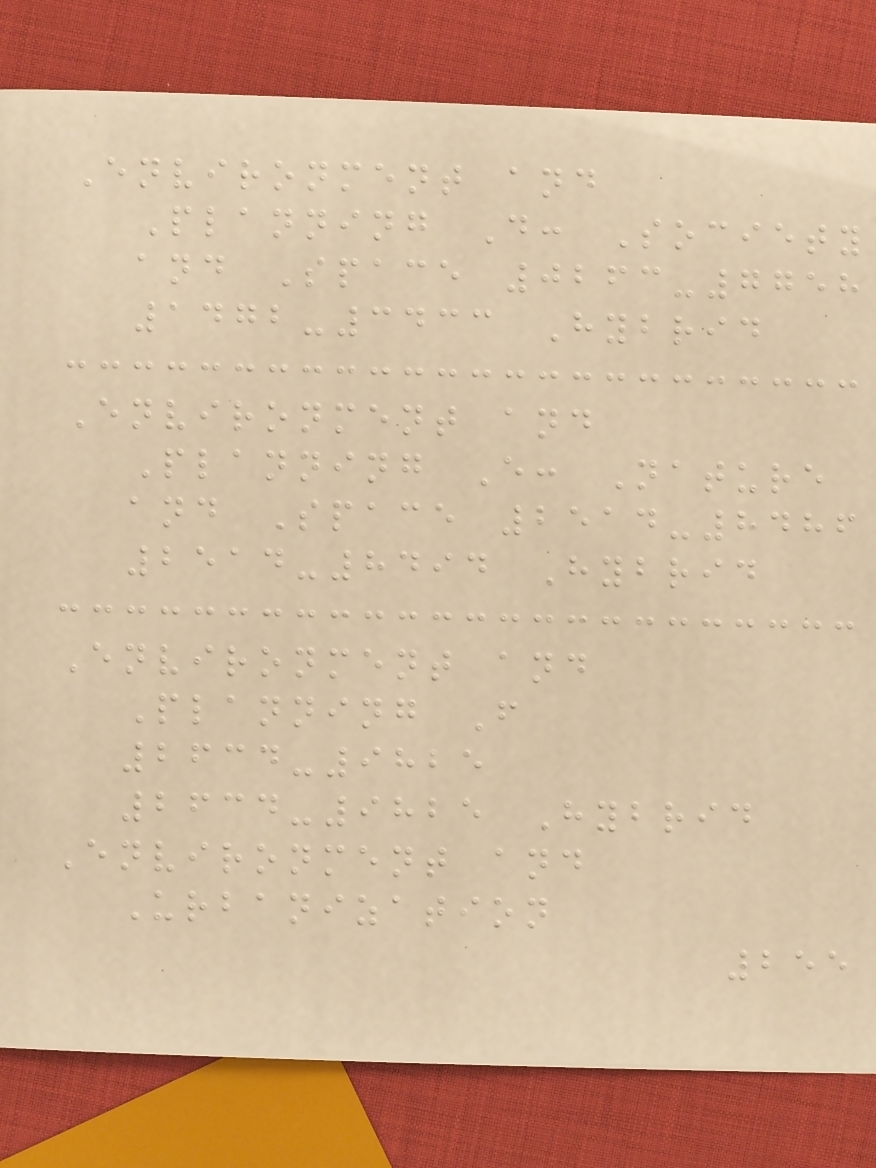Environment and
Planning D: Society
and Space 0263-7758
1472-3433 Hybrid
Environment and
Planning E: Nature
and Space 2514-8486
2514-8494 Hybrid
Environment and
Planning F
2634-9825
2634-9825 Hybrid
Environment and
Urbanization
255
